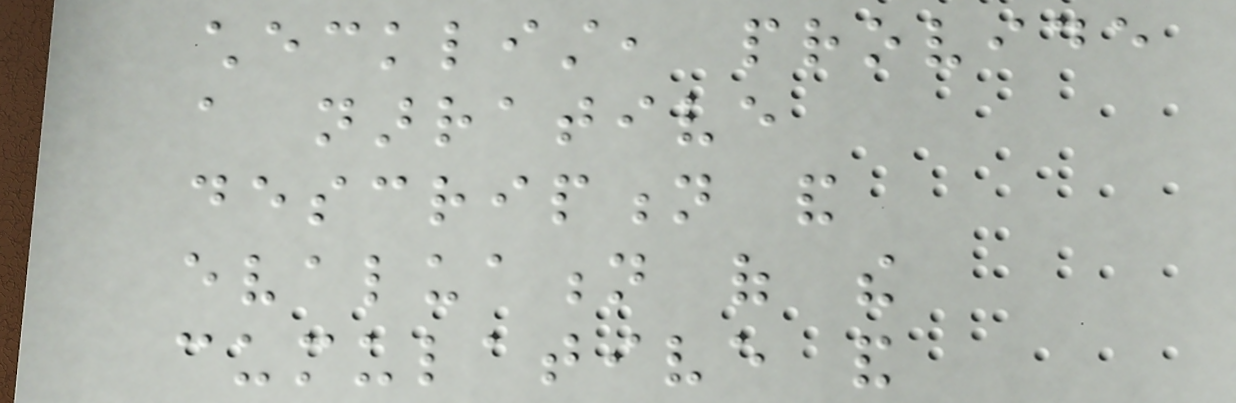checklist, provide
a narrative
description and
evaluation of the
cumulative and
